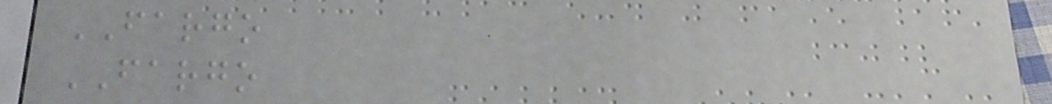FARGO
FARGO
